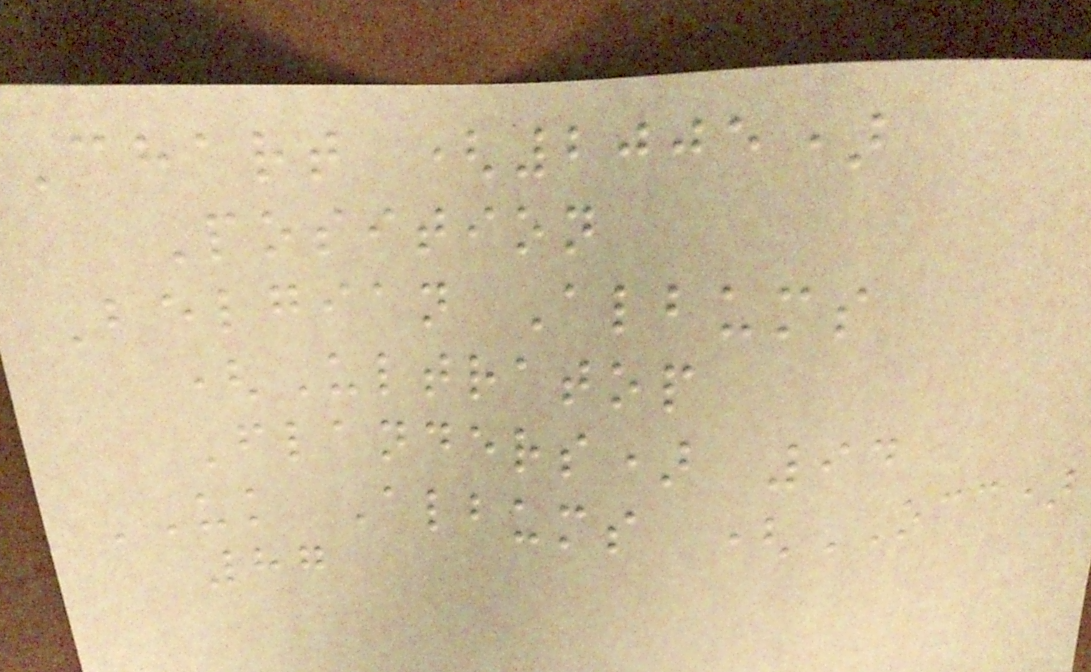Chart (2005)
Position
Belgian Albums
(Ultratop
Flanders) 94
UK Albums (OCC)
87
